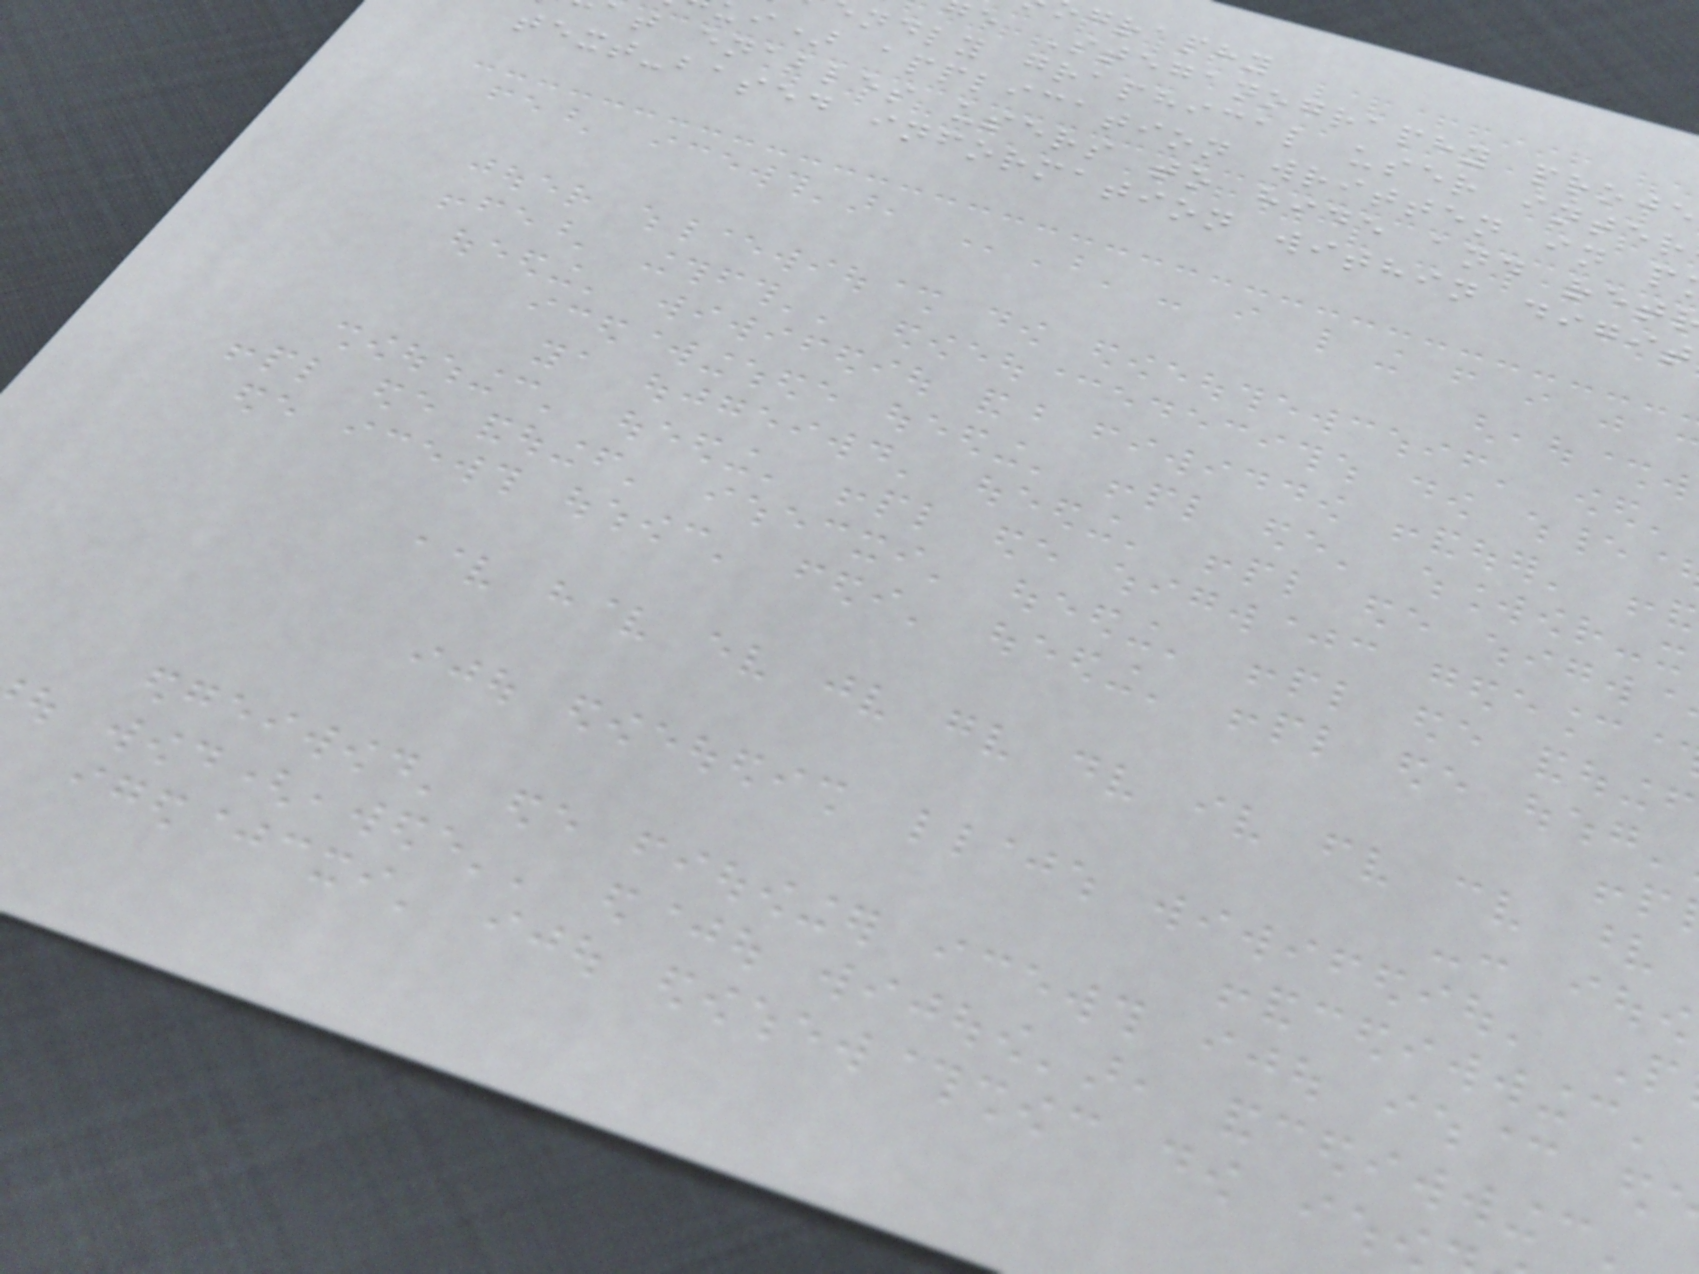graphy
e Steganography proje
ndly graphical user inter
i) application written in p
t enables users to hide and ret
text-based information within digit
